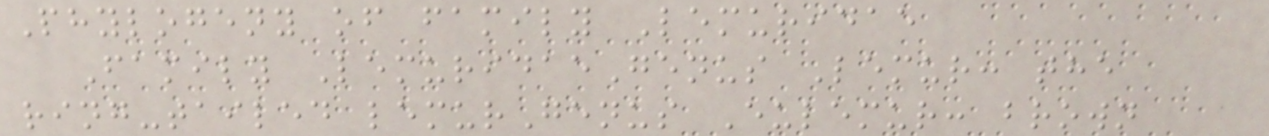Phylogeny of family Lemuridae
Family LemuridaeGenus Lemur: the
ring-tailed lemurGenus Eulemur: brown
